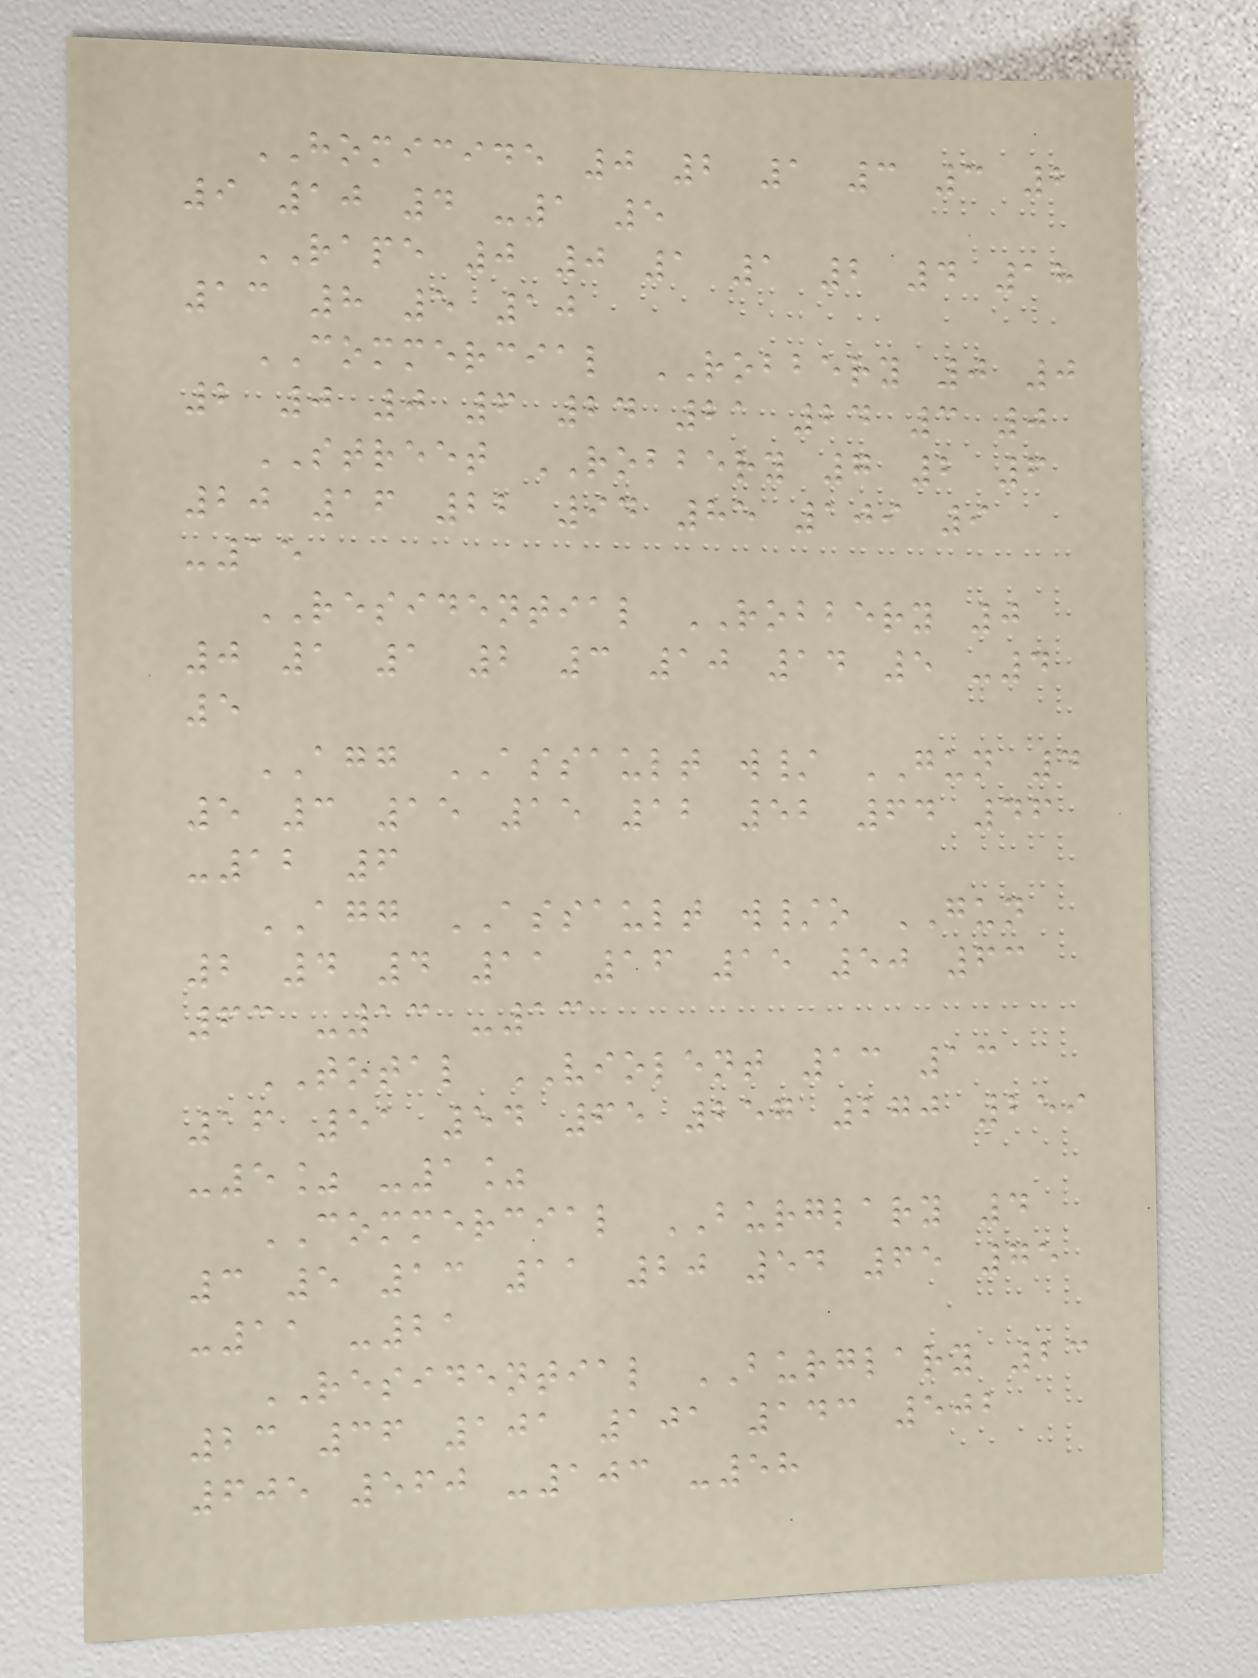HOMICIDE 0 2 1 3 3 2
9 10 4 -1 5
RAPE 0 0 1 1 2 4 18
13 8 5 10
COMMERCIAL ROBBERY 0 0
2 0 0 6 24 21 24 3 0
STREET ROBBERY 7 2 6
20 16 22 94 85 109 9
-15
RESIDENTIAL ROBBERY 0
0 1 1 2 3 10 14 5 -4
5
AGG ASSAULT w/ GUN 4
5 3 15 15 12 52 64 46
-12 6
AGG ASSAULT w/o GUN
2 4 4 11 16 15 50 63
63 -13 -13
TOTAL VIOLENT 13 13
16 51 54 65 257 270 259
-5% -1%
COMMERCIAL BURGLARY 4
3 5 13 11 20 54 65 75
-11 -21
RESIDENTIAL BURGLARY 23
23 36 101 101 143 502
605 560 -103 -58
